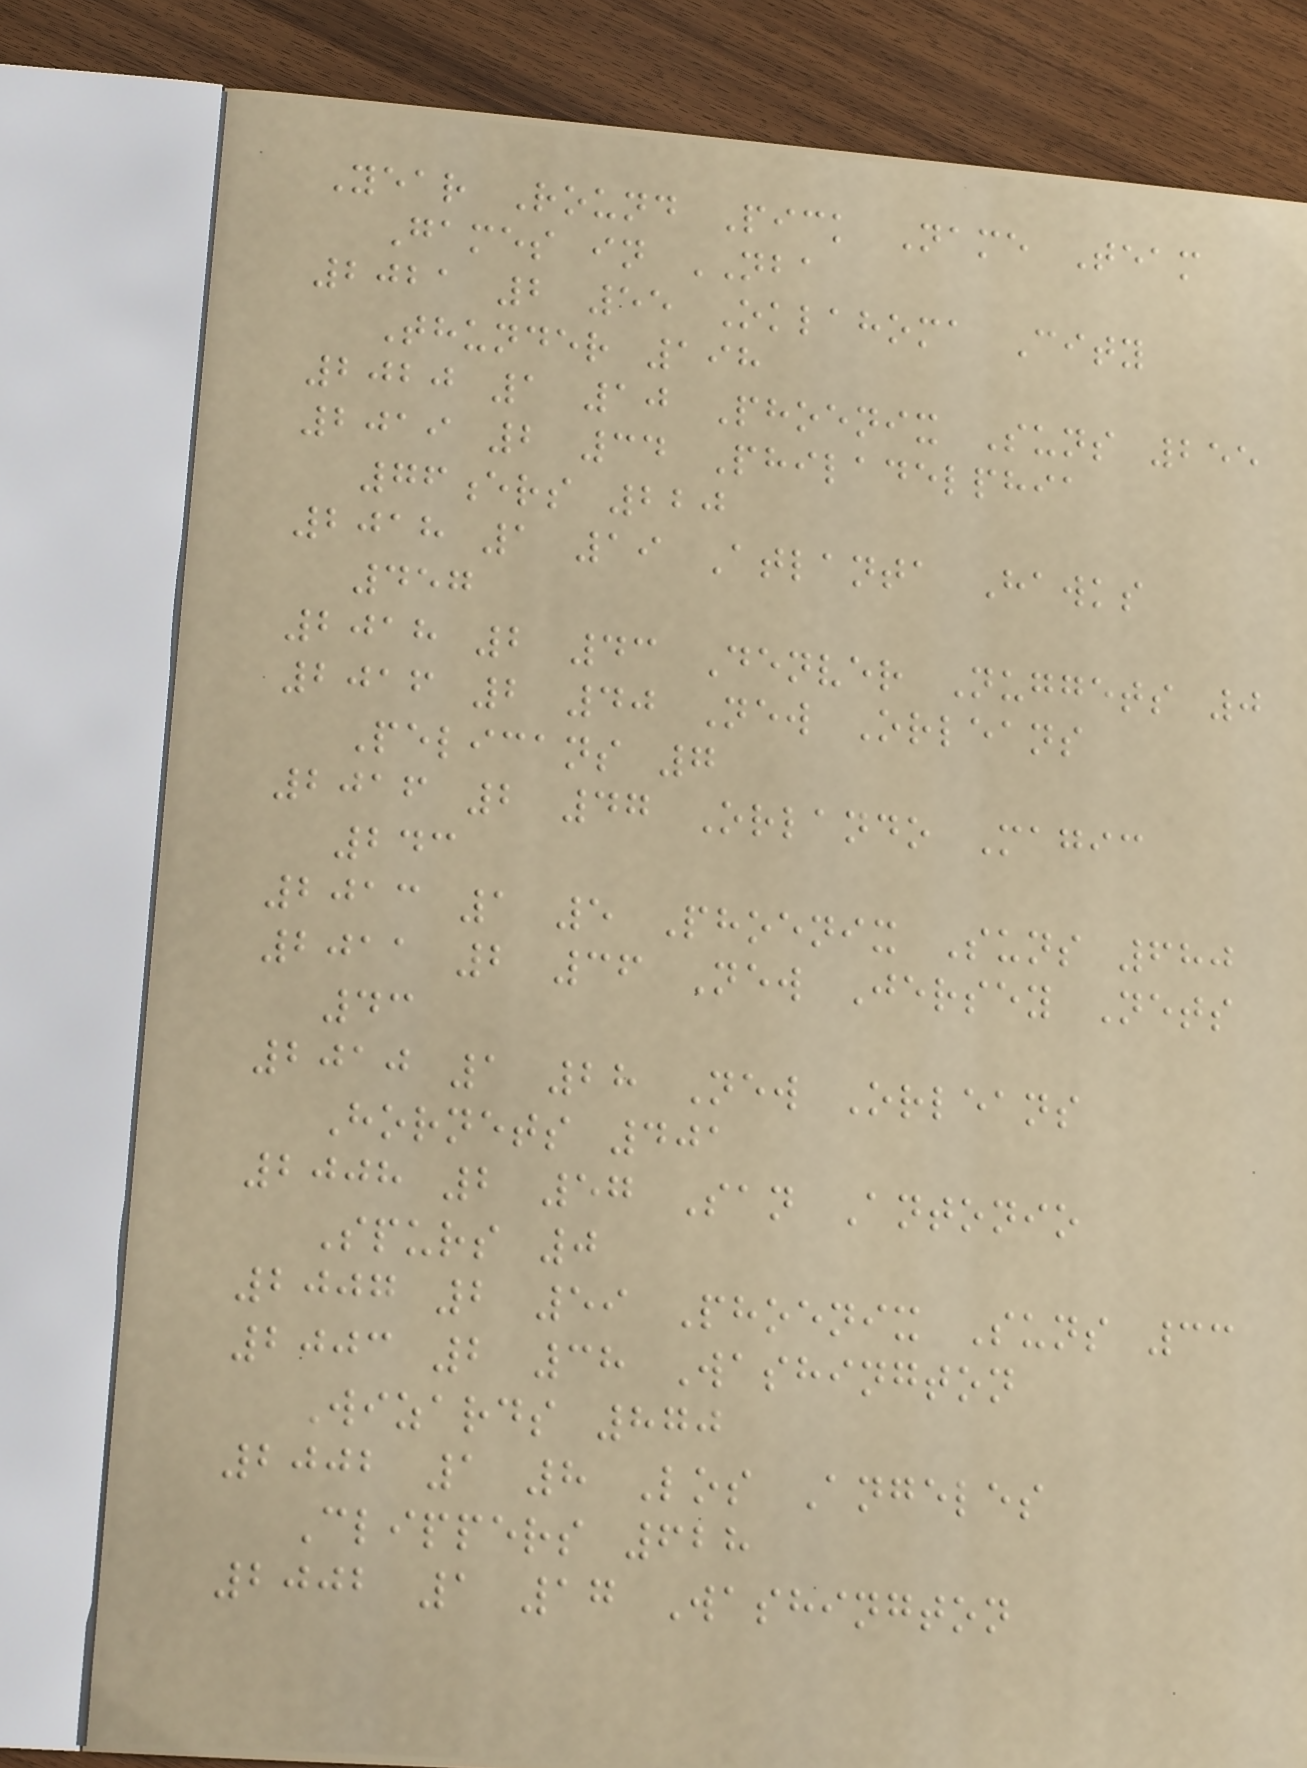Year Round Pick Name Team
Games in NBA
2021 2 55 Oklahoma City
Thunder 198
2020 1 10 Phoenix Suns 255
2019 2 34 Philadelphia
76ers 220
2018 1 19 Atlanta Hawks
457
2018 2 43 Denver Nuggets 0
2016 2 40 New Orleans
Pelicans 7
2016 2 47 Orlando Magic
243
2013 1 5 Phoenix Suns 680
2011 2 36 New Jersey Nets
43
2010 1 28 New Orleans
Hornets 401
2008 2 57 San Antonio
Spurs 0
2007 2 59 Phoenix Suns 33
2003 2 38 Washington
Wizards 870
2002 1 8 Los Angeles
Clippers 628
2002 1 17 Washington
